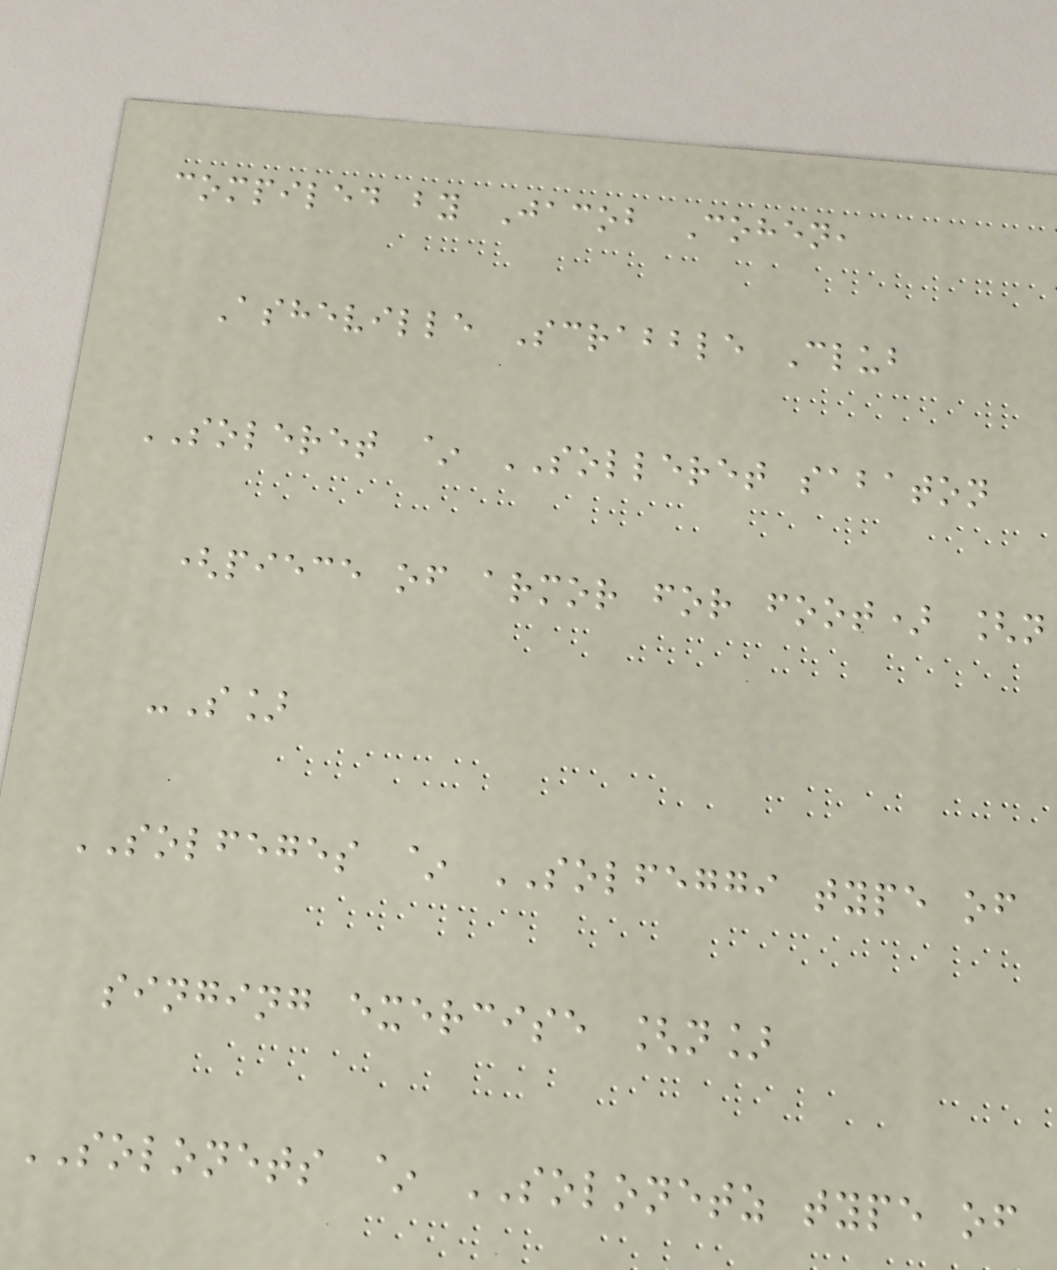compiled by Jacob Cohen,
Asheville Scrabble Club
SOLERET ~ SOLLERET sabaton
(piece of armor for foot) [n
-S]
SOLFEGES ~ SOLFEGGI type of
singing exercise [n]
SOLONETS ~ SOLONETZ type of
